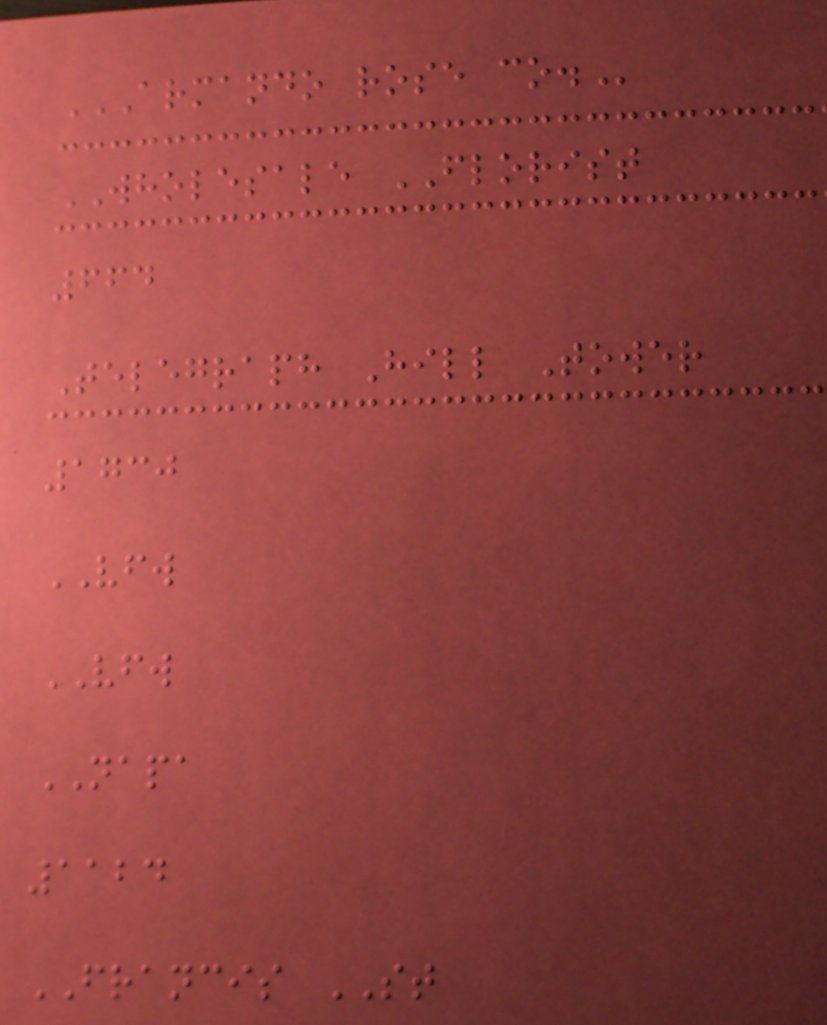ARMANDO ROSE CO.
WHOLESALE FLORIST
664
Telegraph Hill Tower
1730
VFW
VFW
NAPA
1124
FRANCIS ST
